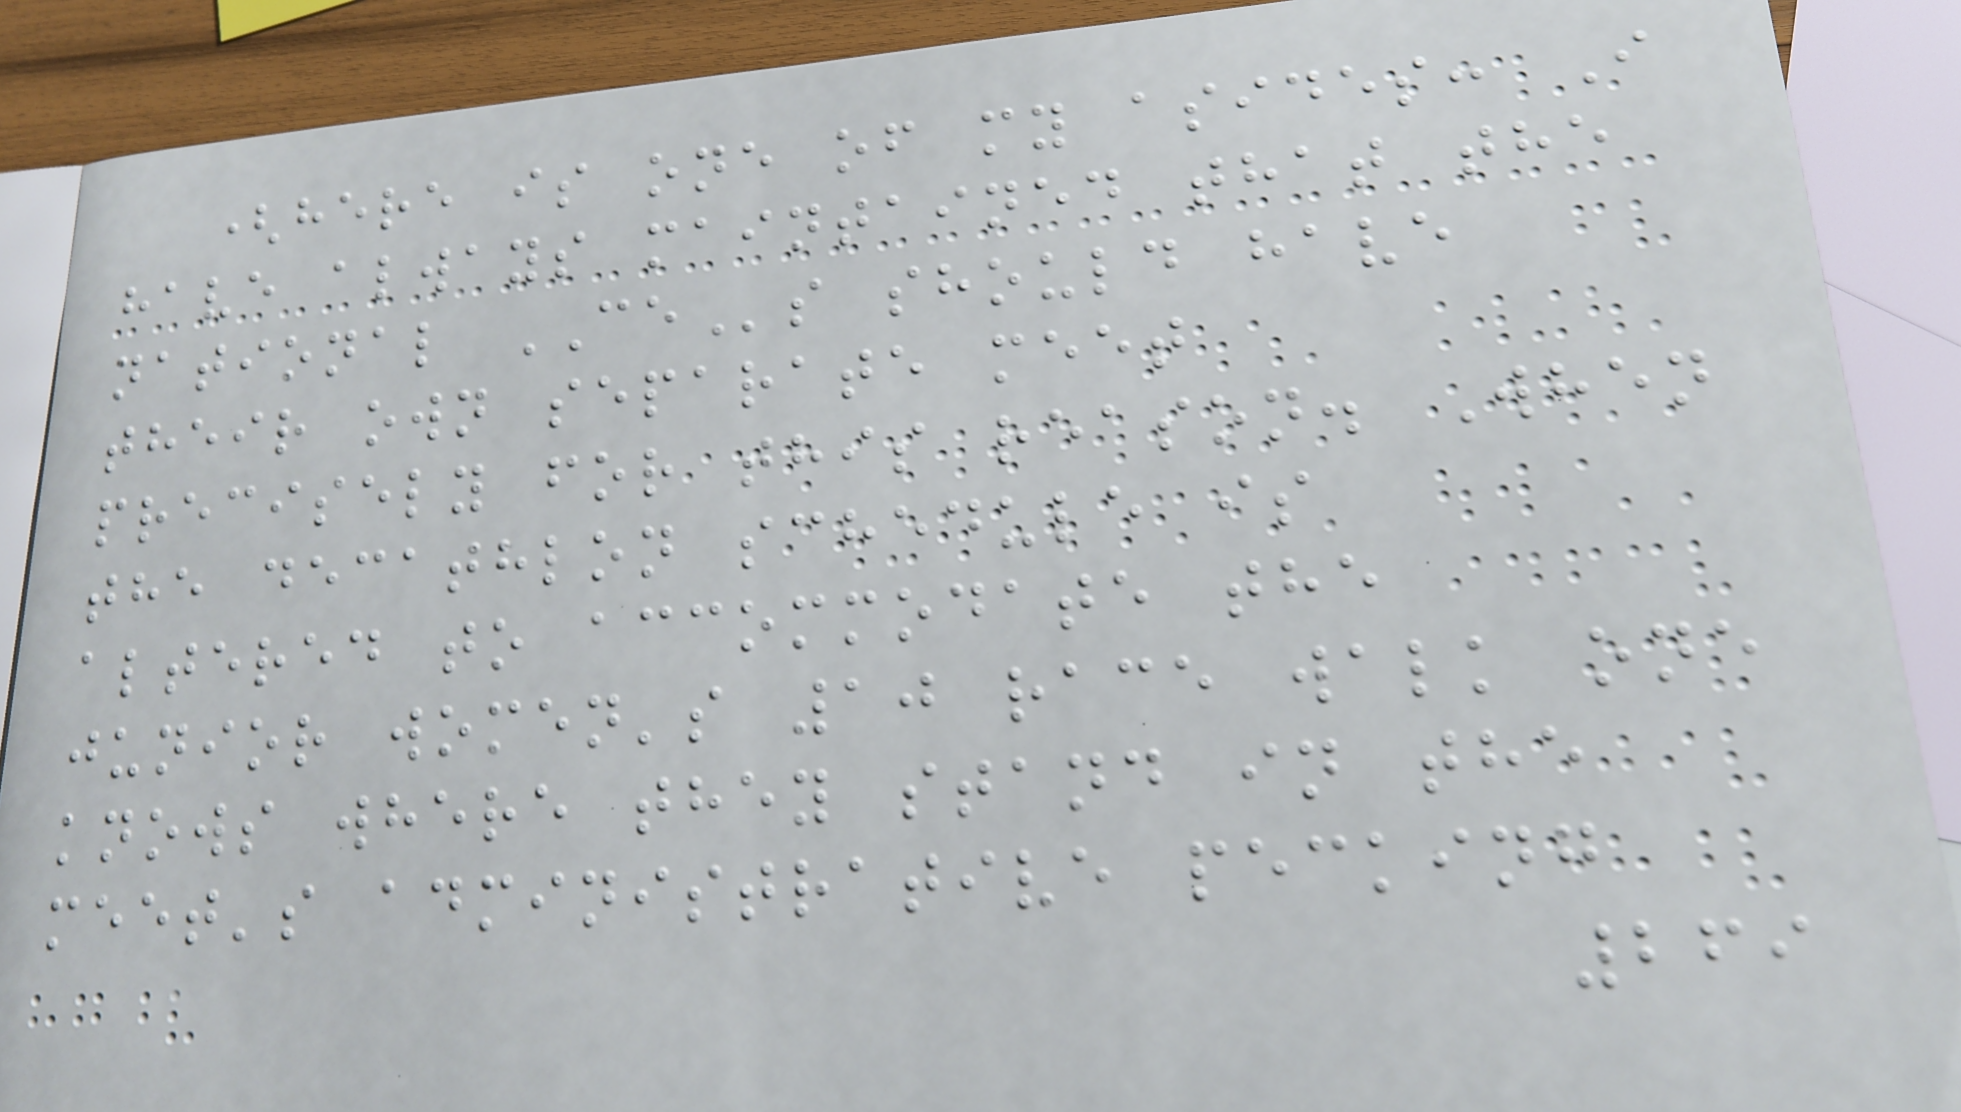(here is one of my asides: I
have always maintained that the
national CEs should have
their own separate meet
precisely for this reason. When
the decathlon schedule is
altered to accommodate the
junior women's 10 race walk one
knows where they stand in the
meet's administrative pecking
269
